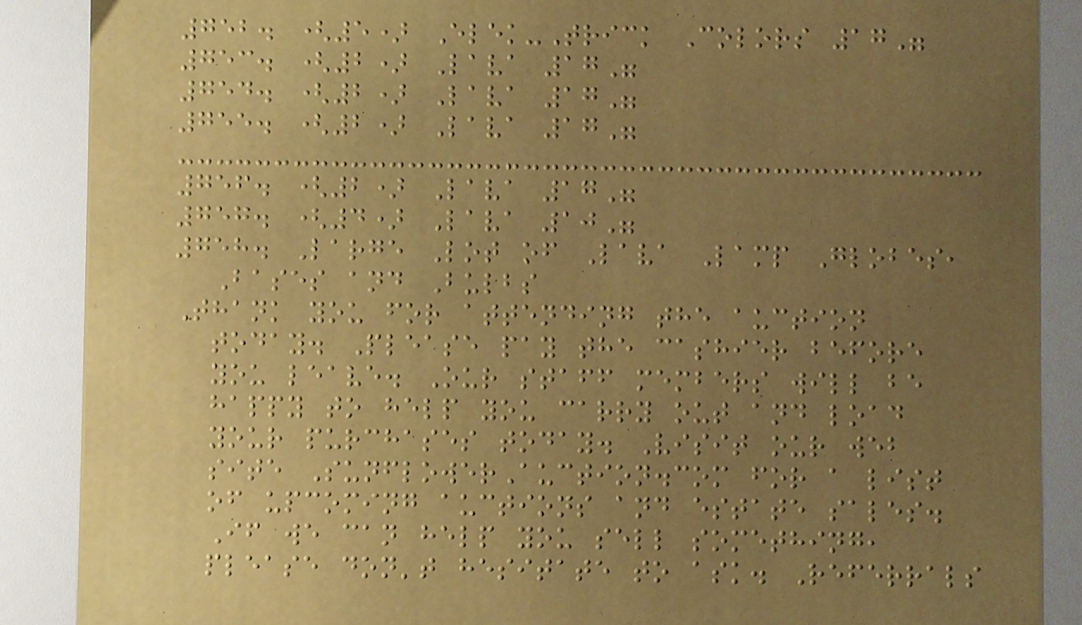752. (5) Elek-Trick Colors 17"
753. (2) Lava 17"
754. (2) Lava 17"
755. (2) Lava 17"
756. (2) Lava 17"
757. (4) Lava 10"
758. Large Lot of Lava Lamp Globes,
Bases and Bulbs
Thank you for attending the auction
today. Please pay the cashier before
you leave. Our staff members will be
happy to help you carry out and load
your purchases today. Visit our web
site SunflowerAuction.com for a list
of upcoming auctions and estate sales.
If we can help you sell something,
please don't hesitate to ask. Referrals
